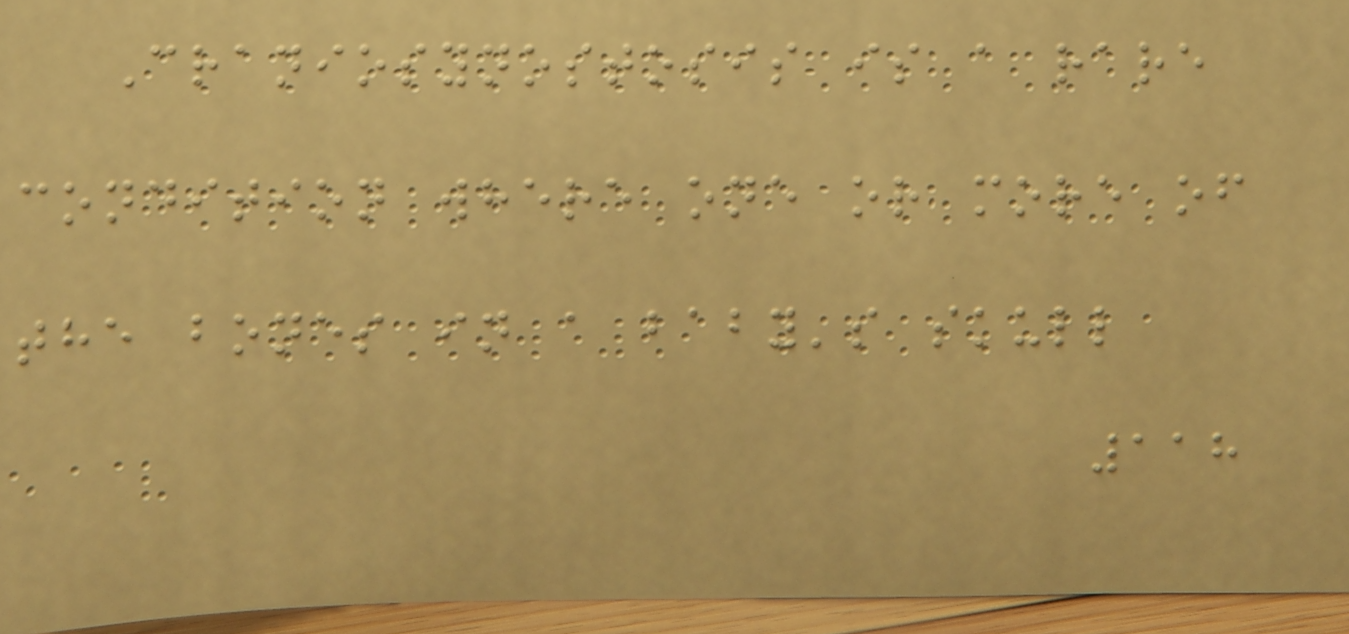Craniosynostosis is a rare
condition where one or more of
the bones in a baby's skull
118
